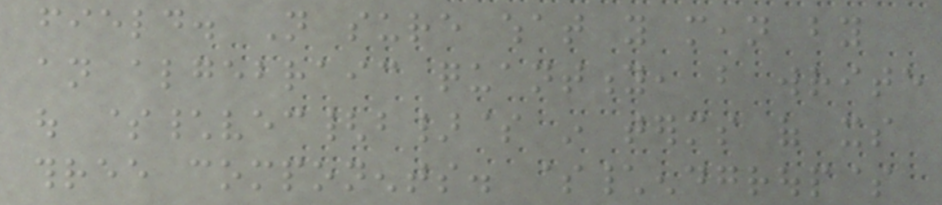field. Not sure what you mean by
an algebraic quantity, but write
out $\vec{b}$ in terms of its
three components. $\endgroup$
